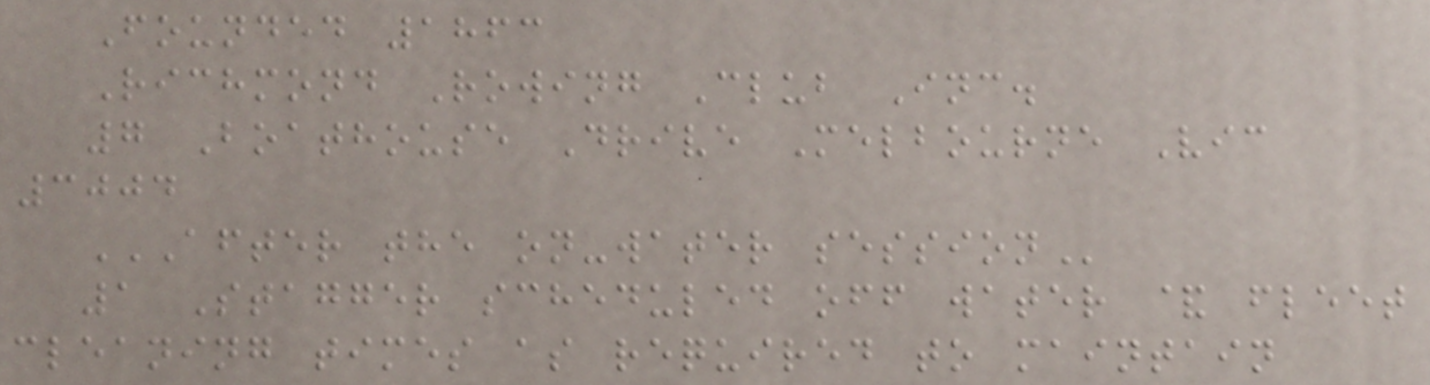Founded 1863
Richmond Rowing Club Inc.
7 Boathouse Drive Melbourne Vic
3004
AFTER THE ON-WATER SESSION
1 Stagger scheduled off water & fleet
cleaning times as required to maintain
